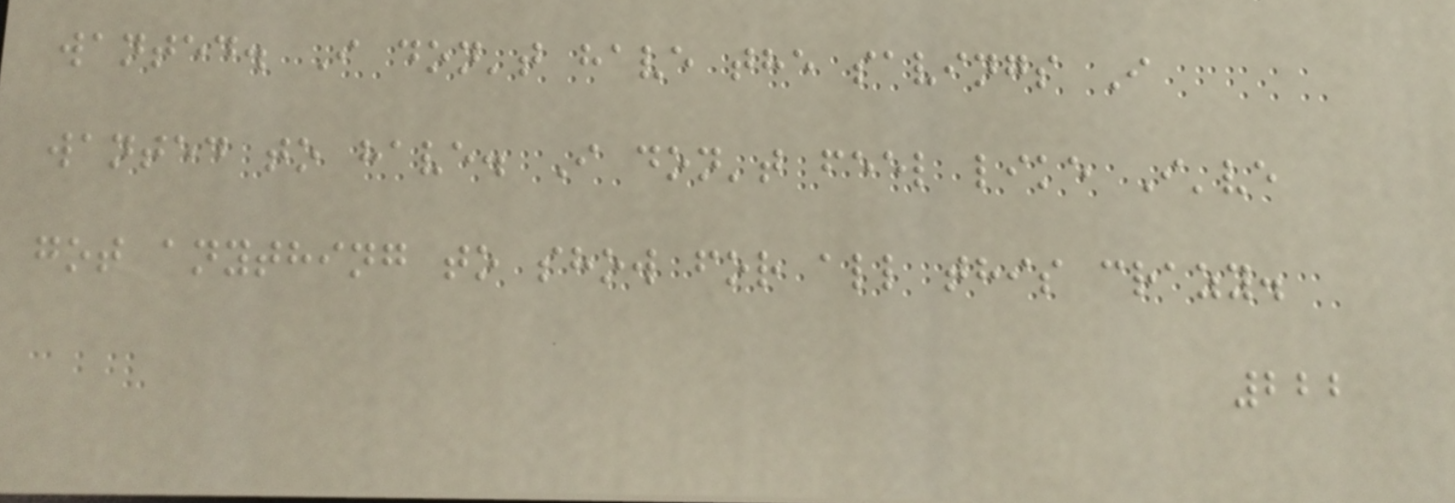wanted. I don't have the savings I
wanted to have. I don't feel like I've
got anything to show for all this crazy.
222
